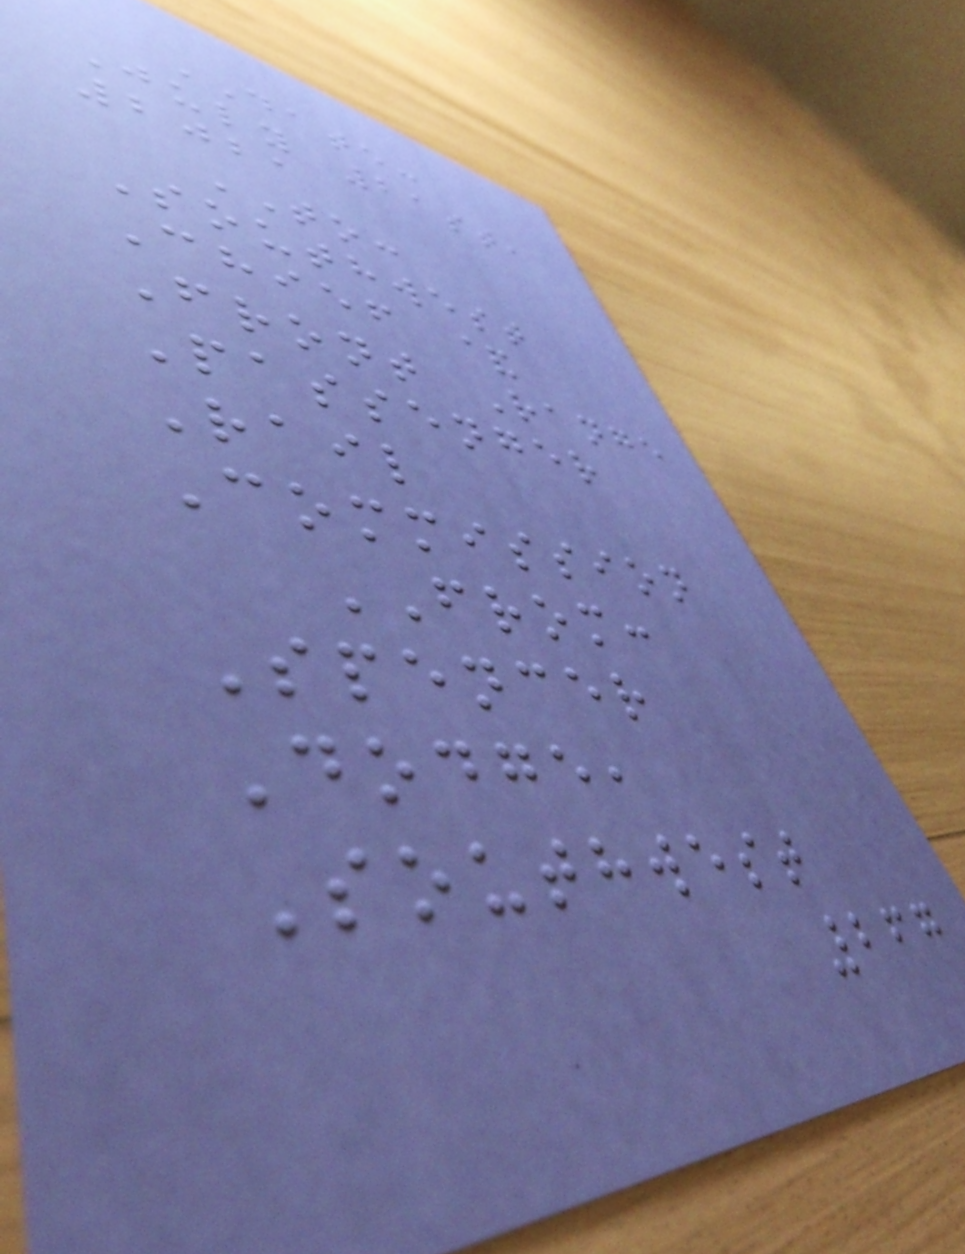DATE:
July 21st,
2021
TO:
Southwest
Chief &
Front Range
Passenger
Rail
Commission
FROM:
Spencer
Dodge,
Southwest
267
